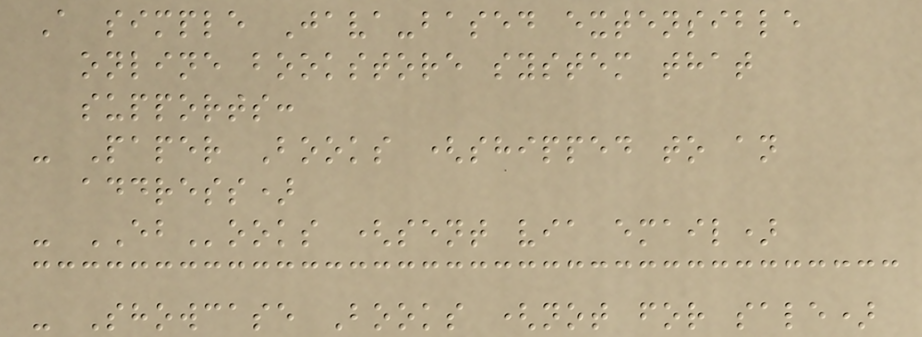A simple Java-based extensible
online bookstore system that
supports:
- Paper Books (shipped to an
address)
- EBooks (sent via email)
- Showcase Books (not for sale)
